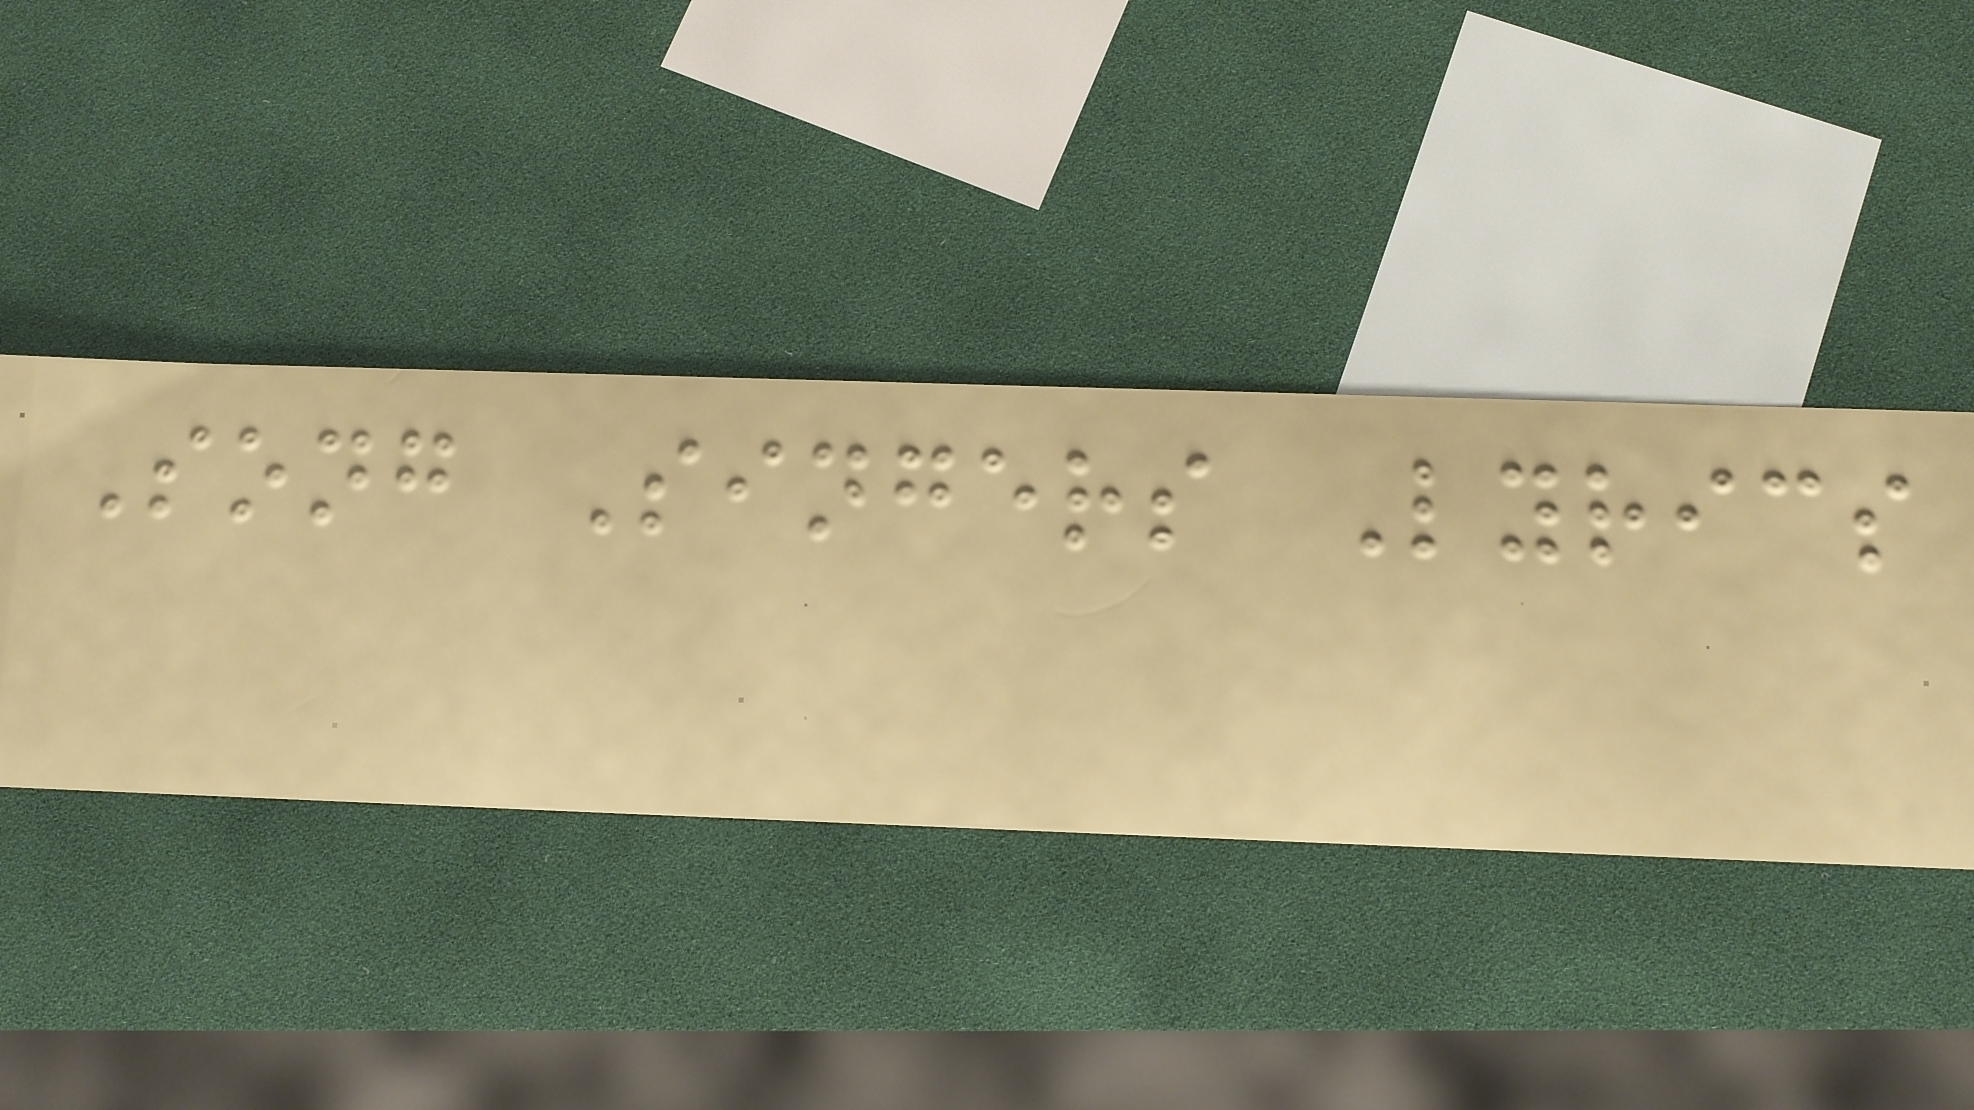Song Singers Lyrics
